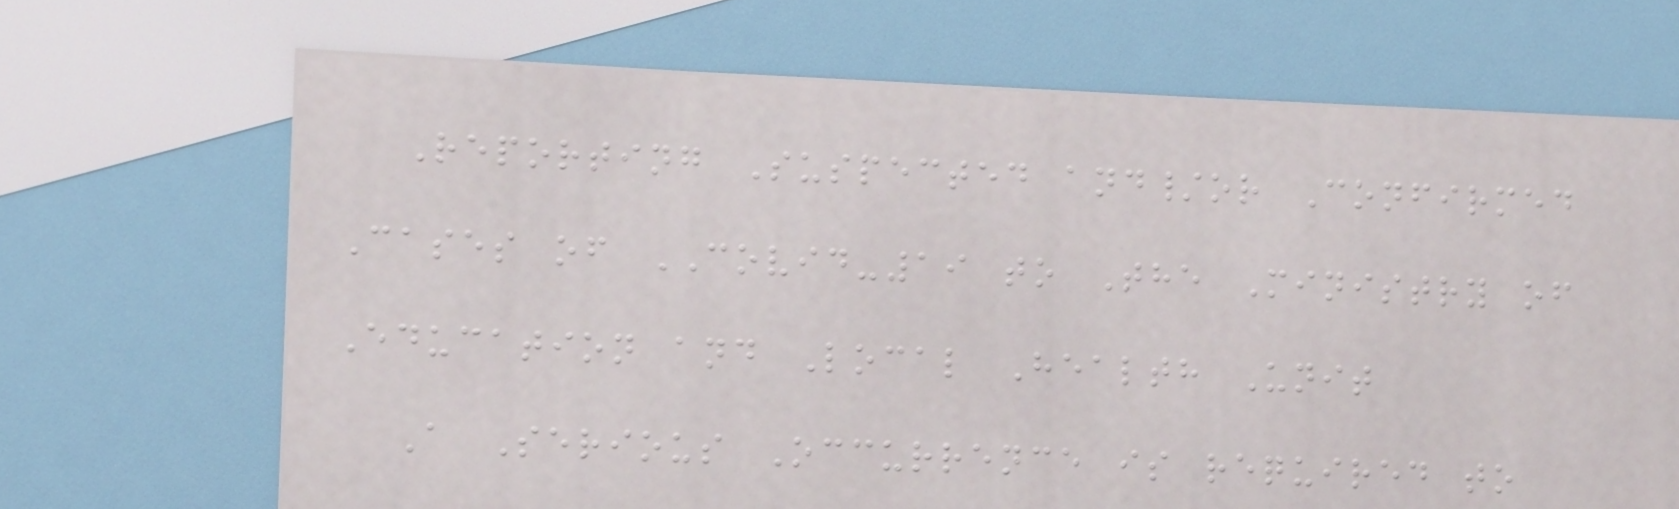Reporting Suspected and/or Confirmed
Cases of COVID-19 to The Ministry of
Education and Local Health Unit
A Serious Occurrence is required to
